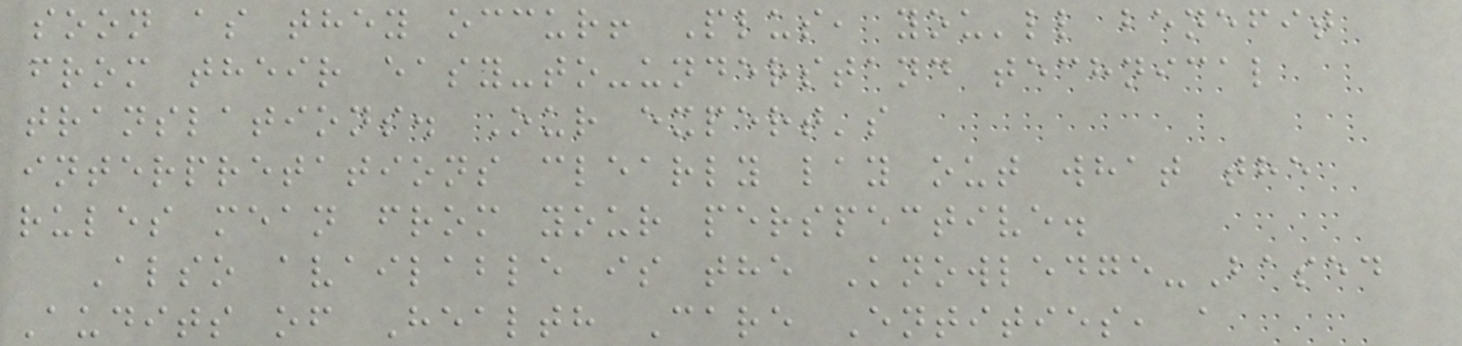soon as they occur! Plus, you'll benefit
from their easy-to-understand technical
translations. Our expert's
interpretations clearly lay out what the
rules mean from your perspective.
Also available is the Knowledge-Based
Audits of Health Care Entities, a
